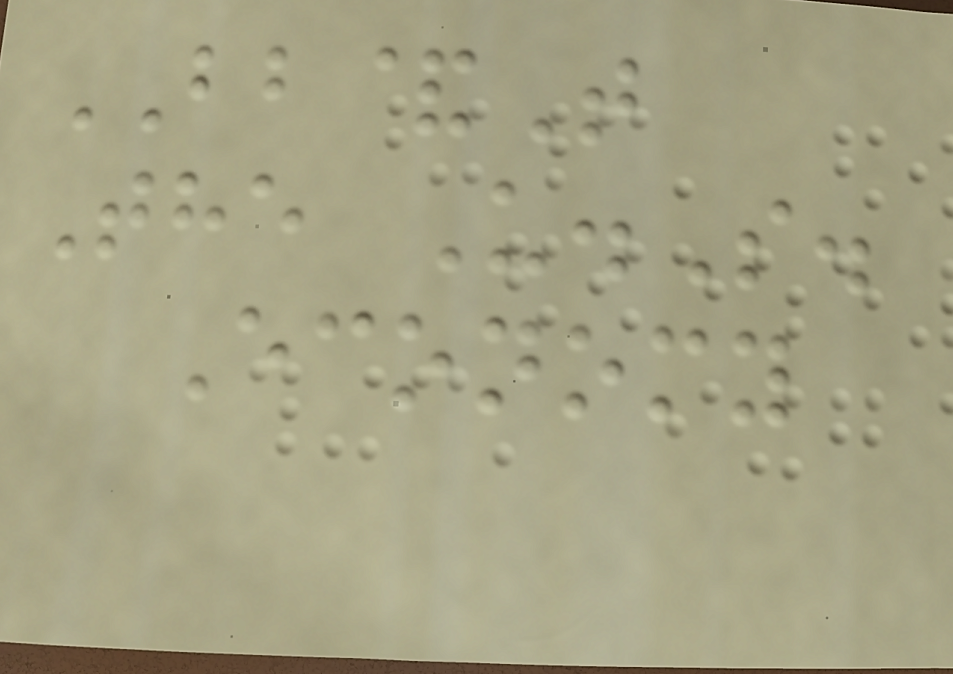BB&T
The U.S.
Economy
